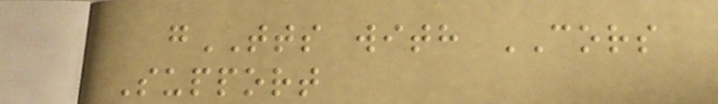gTTS with CORS
Support
